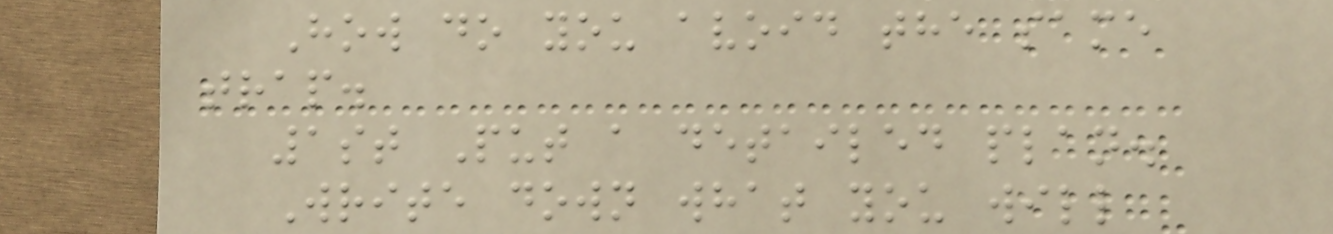How do you avoid the same
trap.
1st Put a detailed plan.
Write down what you will
